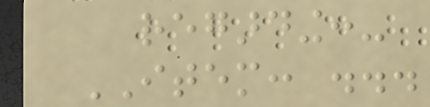regarding:-
ITEM: ...
